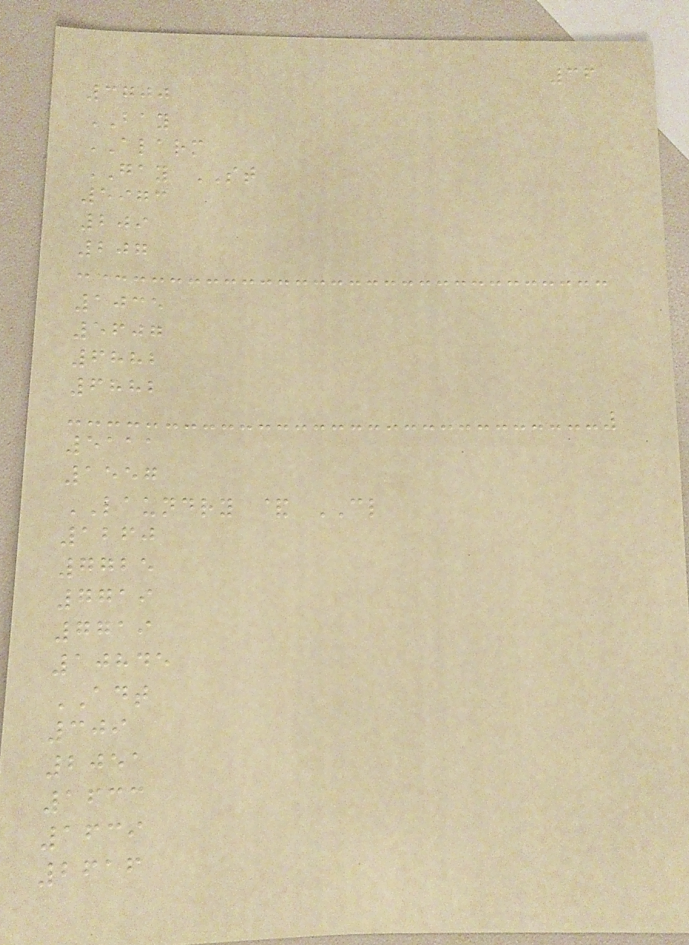36
3700
BAY
ALARM
GAY ST
5973
209
207
1035
5607
6882
6882
5111
1557
LAUNDRY & CL
1260
7725
7719
7719
10845
ADT
309
2051
1633
1639
2616
